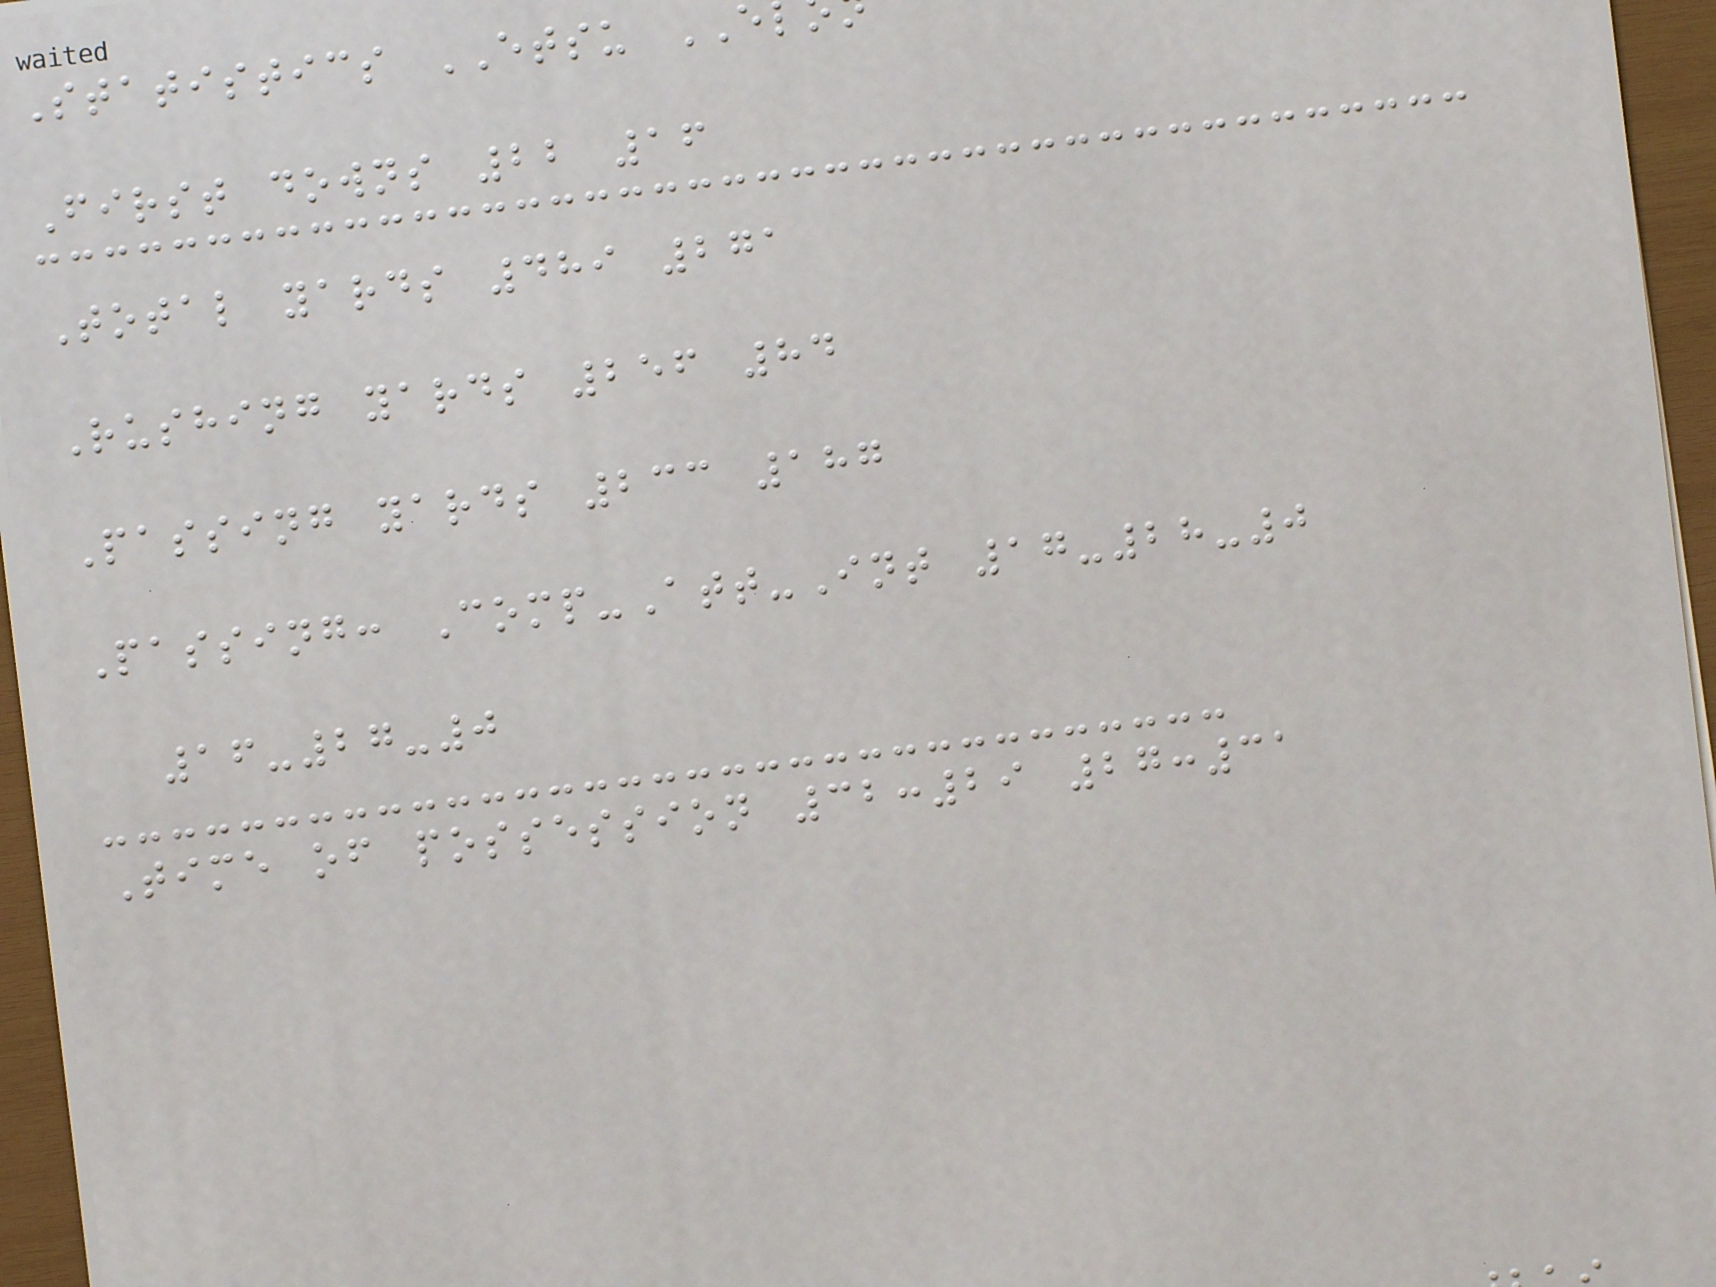Statistics ETSU
First downs 22 16
Total yards 489 271
Rushing yards 256 84
Passing yards 233 187
Passing: Comp-Att-Int 17-28-0
16-27-0
Time of possession 32:29 27:31
